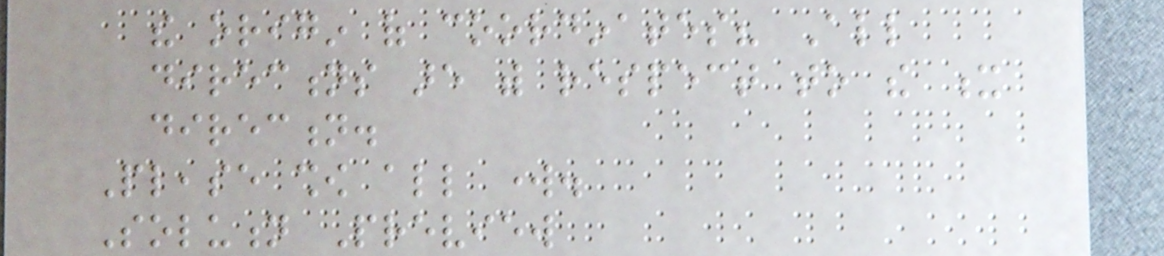the origin of coordinates? All
directions are with respect to the x
direction.
Please show all work.
Solution Preview
